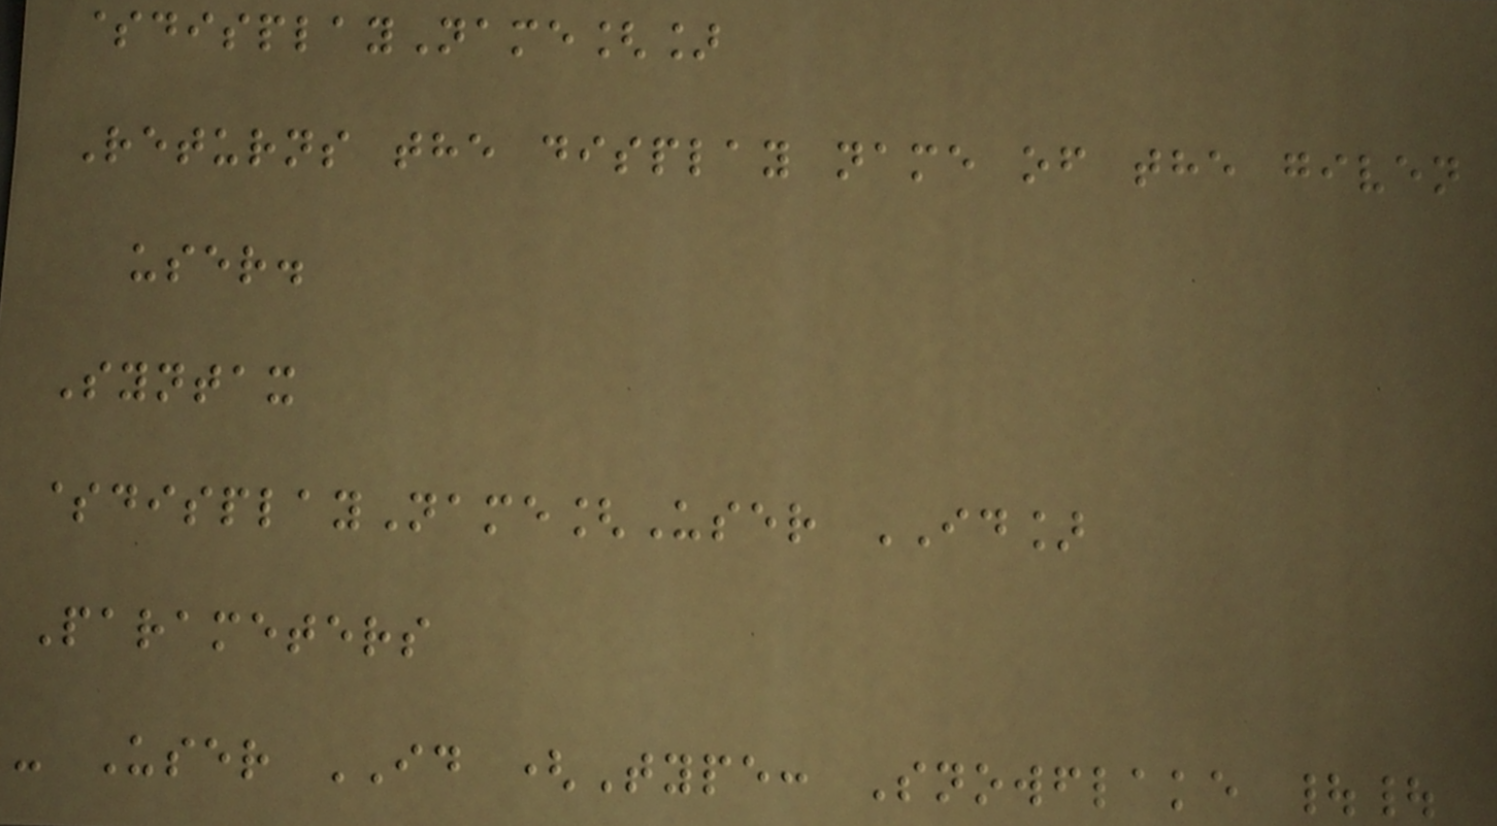$displayName[]
Returns the display name of the given
user.
Syntax
$displayName[User ID]
Parameters
- User ID (Type: Snowflake ||
